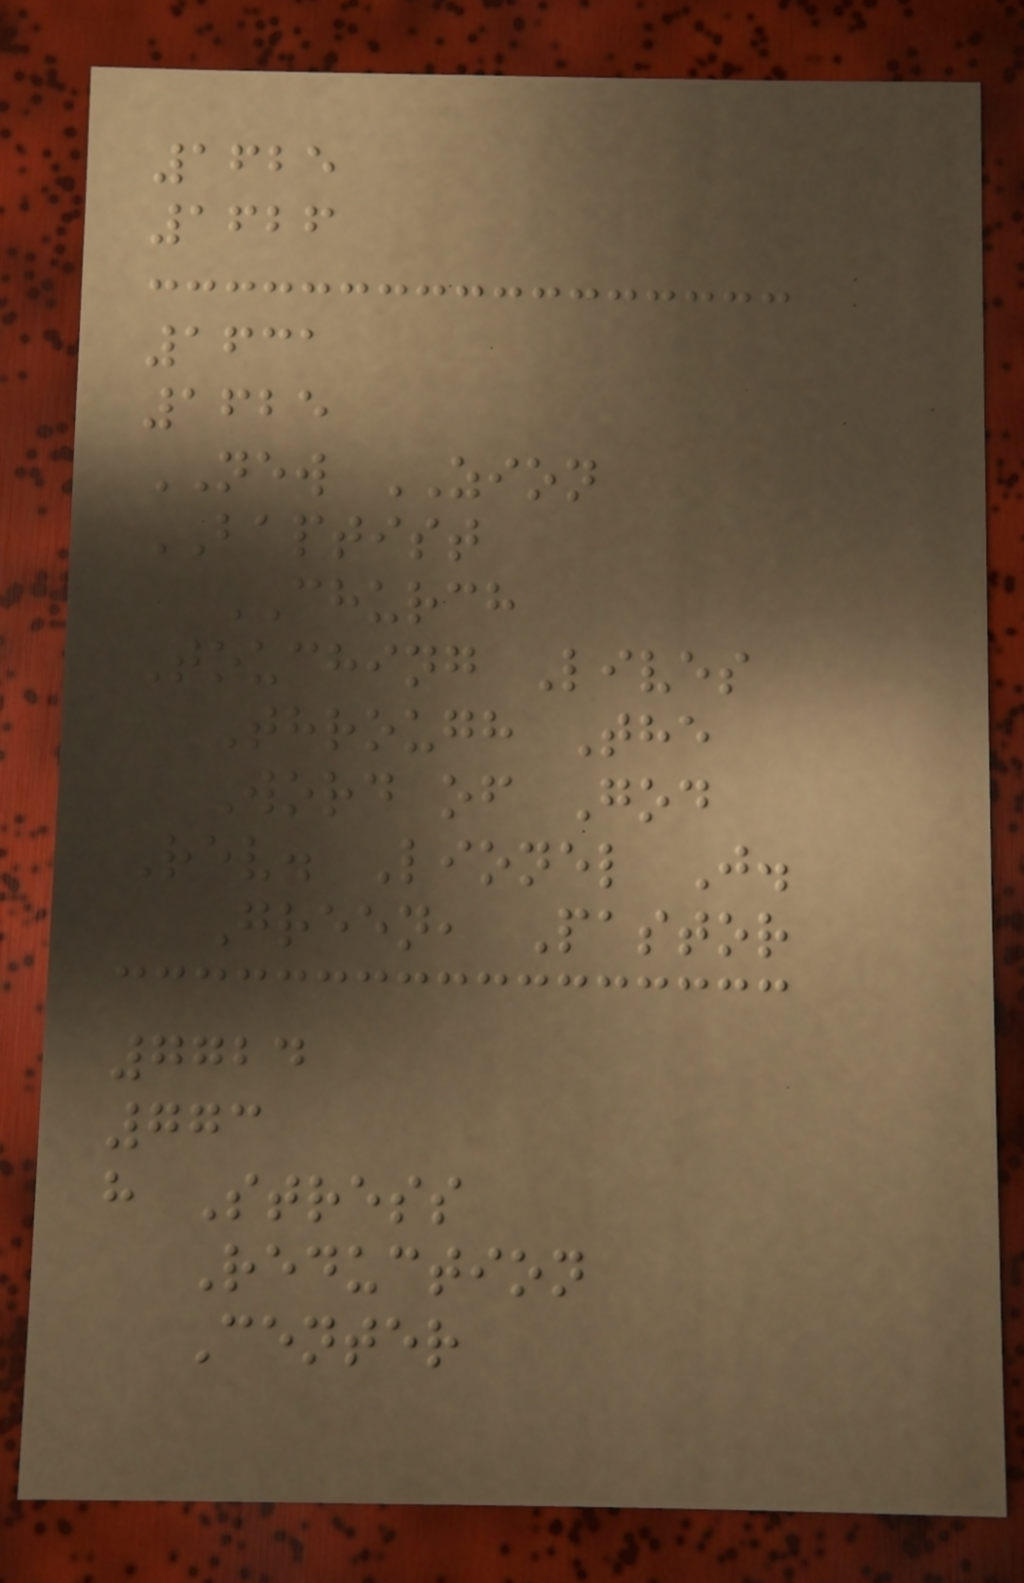1625
1626
1631
1625
NEW ZION
BAPTIST
CHURCH
Touching Lives
Through The
Word of God
Rev. Lionel J.
Green, Pastor
7724
773
h Stress
Reduction
Center
